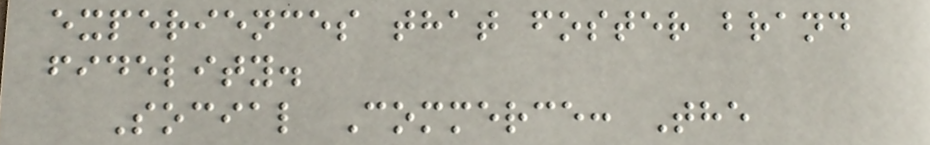experiences that foster brand
fidelity.
Social Commerce: The
